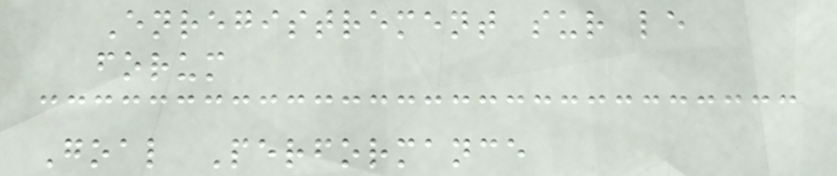Enregistrement sur le
forum
Goal Performance
